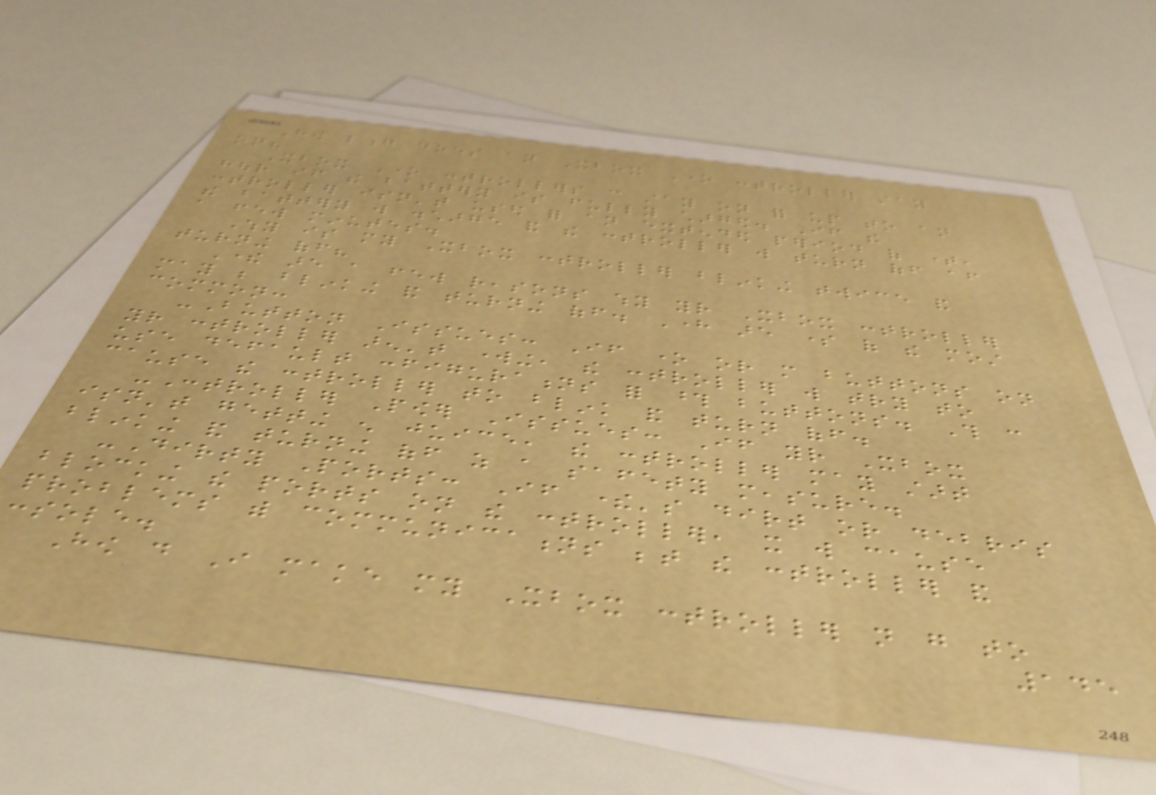How long does an Xbox One controller stay
on?
Xbox One controllers can stay on for up to an
hour if the battery is fully charged. If the
controller isn't used for an extended period of time,
the battery will discharge and the controller will turn off after
a few minutes.
Why is my Xbox controller blinking twice and
turning off?
There are a few reasons why your Xbox controller
may be blinking and turning off. Here are some of the most
common:
-Button Issues: If one or more buttons on
your controller aren't working, the controller will try to
use default configurations for those buttons. This can
cause the controller to blink and turn off.
-Controller Power Issues: If your Xbox
isn't getting enough juice, the controller may start
blinking and turning off as a safety measure.
-Dirty Ports: If there's dirt or debris
blocking the ports on the controller, it will cause
problems with communications between the controller and
console.
How do I make my Xbox controller not go to
145
